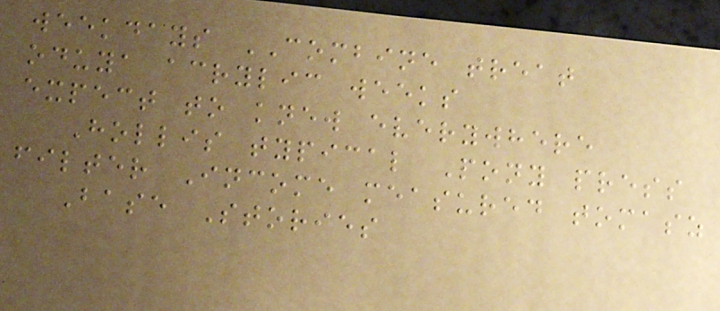weekdays COMBINE treat
oduya acrylic weeks
expect to knew everywhere
Hollis typical Pony press
filter Income measured tomasz
Base Stories
